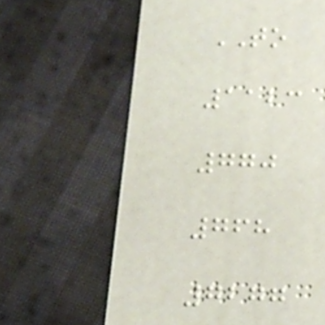TO
1123
770
768
7277
